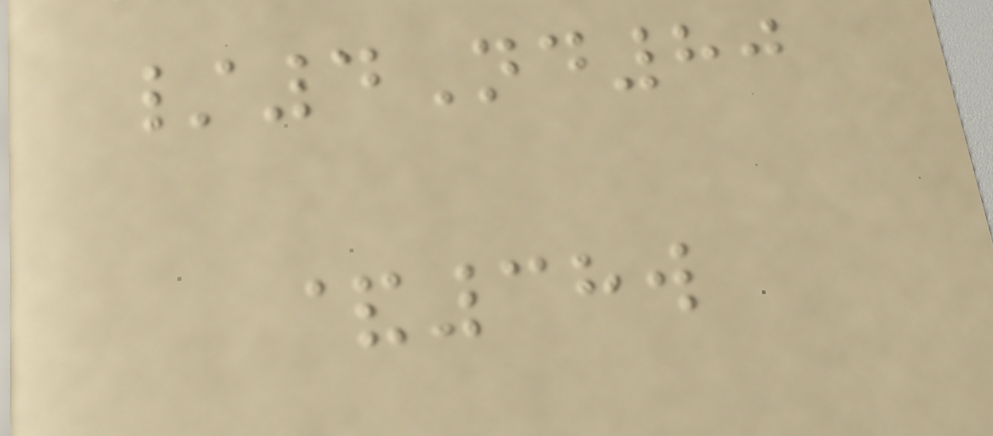/4Nd80
&38w
